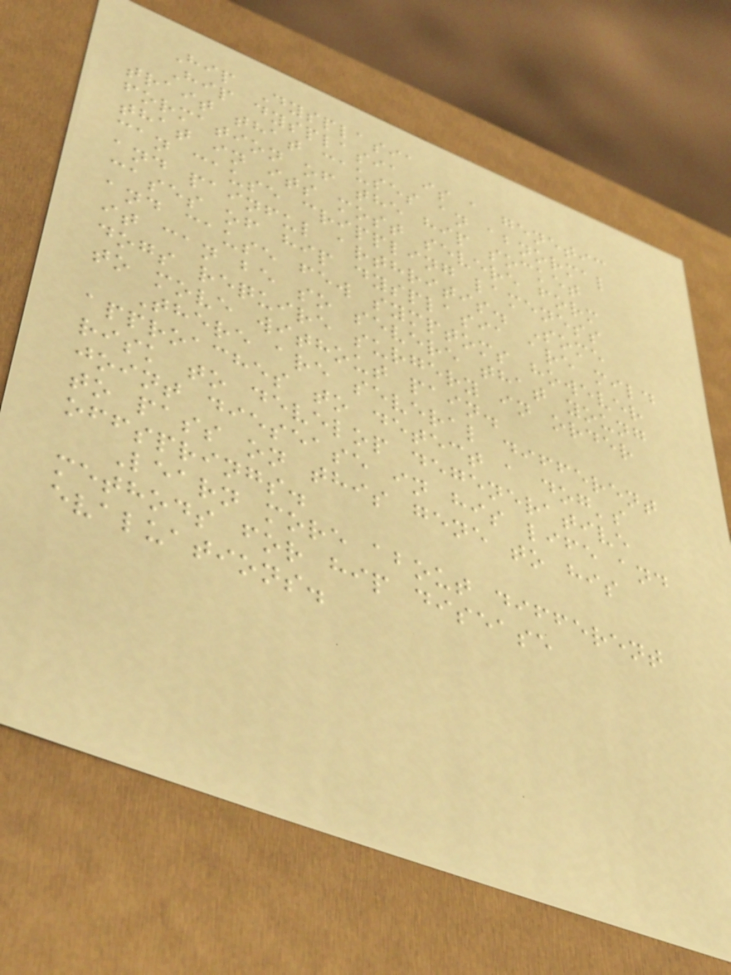Hip Dysplasia
Hip dysplasia is a genetic
trait that causes an abnormal
formation of the hip socket
that in its most severe form
can cause crippling lameness
and painful arthritis. Some
cases of hip dysplasia are mild
and cause few symptoms however
it can be so severe that young
dogs require surgery in order
to move without pain.
There are several different
approaches to detect a dog's
risk to develop degenerative
joint diesease in his life and
to pass on this gene to his
offsprings.
Learn more about different
methods for hip disease
evaluations.
